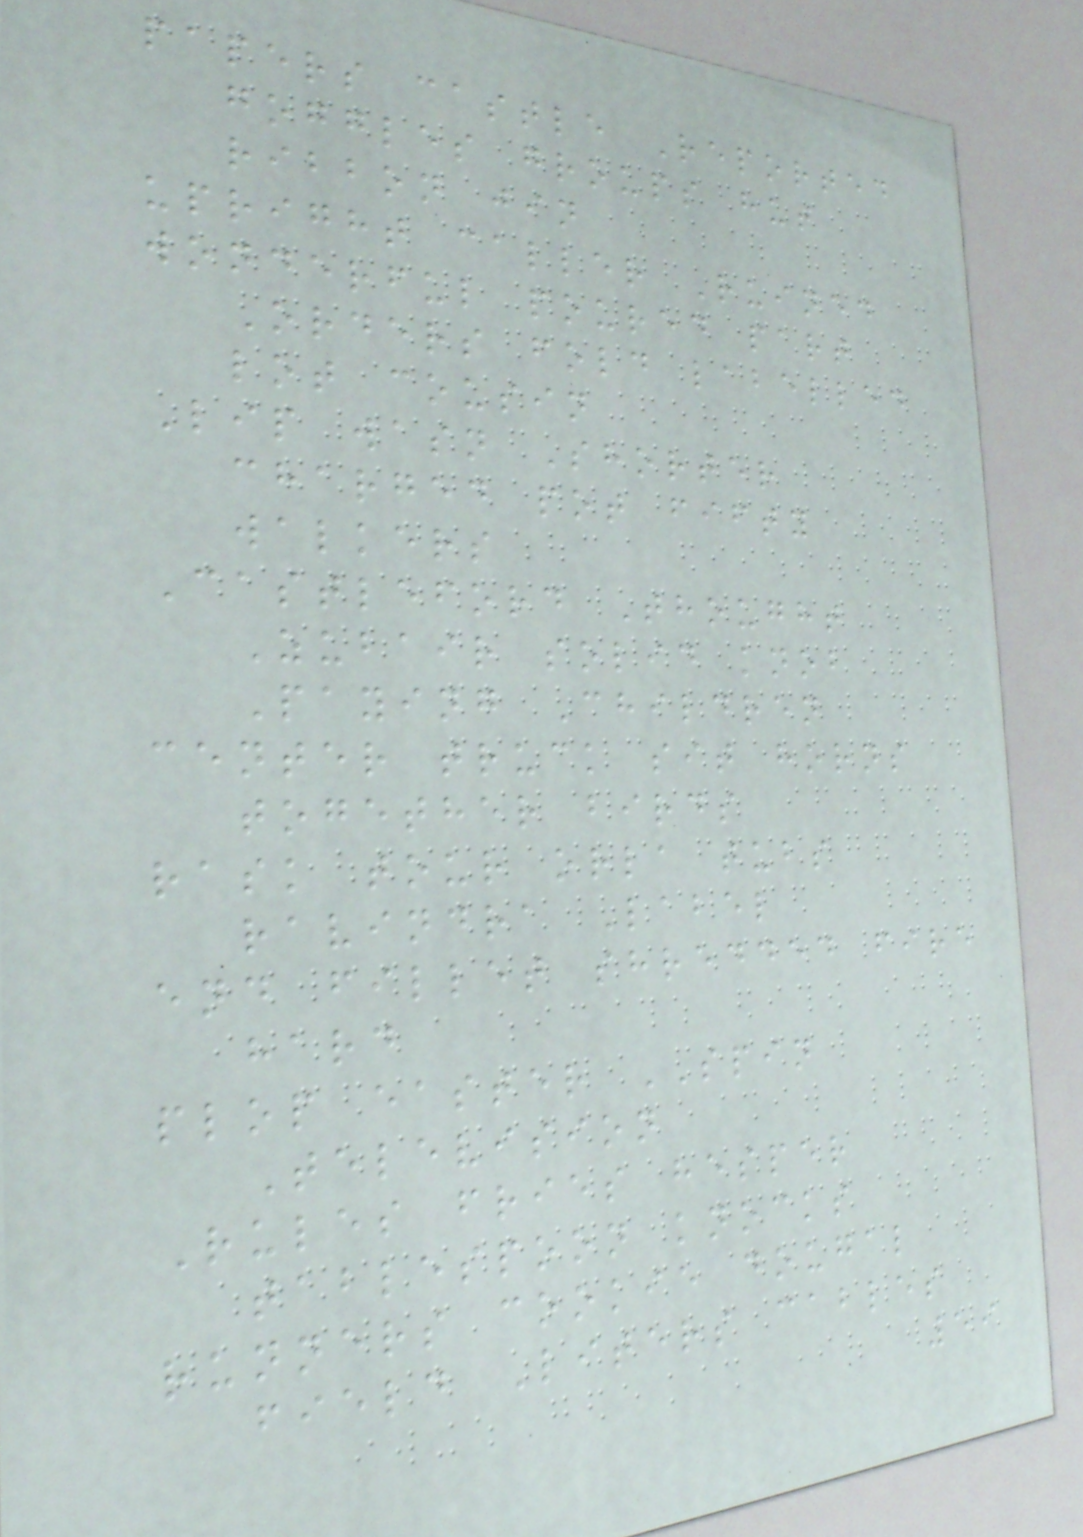papers castle Reported
goggles groups hut
ribbon jin
upright caller Ruined
wonderful poured part
Orders fold labelled
lot cousin
Lip wasn Shorter
charged pot fifty
walkers
Castleford Thought
Zubair solid knob
Paying Children
center truck sit horns
together birds
rask tour orla tubs
ravindra Label
end fillet shredded fire
hard
plop easter SPIN
Television
Rules fries hesper
tablespoon knocks
runners cookie dougal
field Liters cables
59
